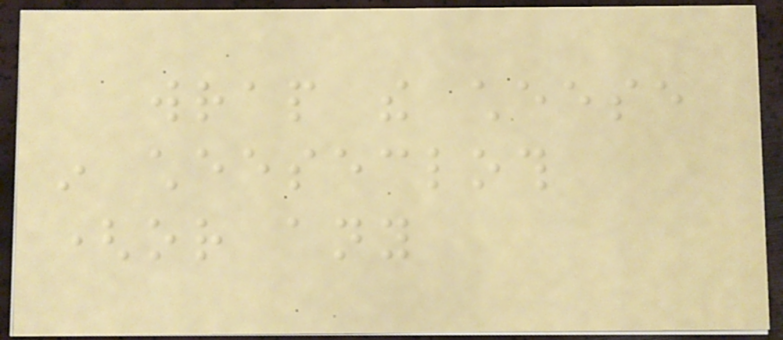wrap the cheese
in cheesecloth
(or any
